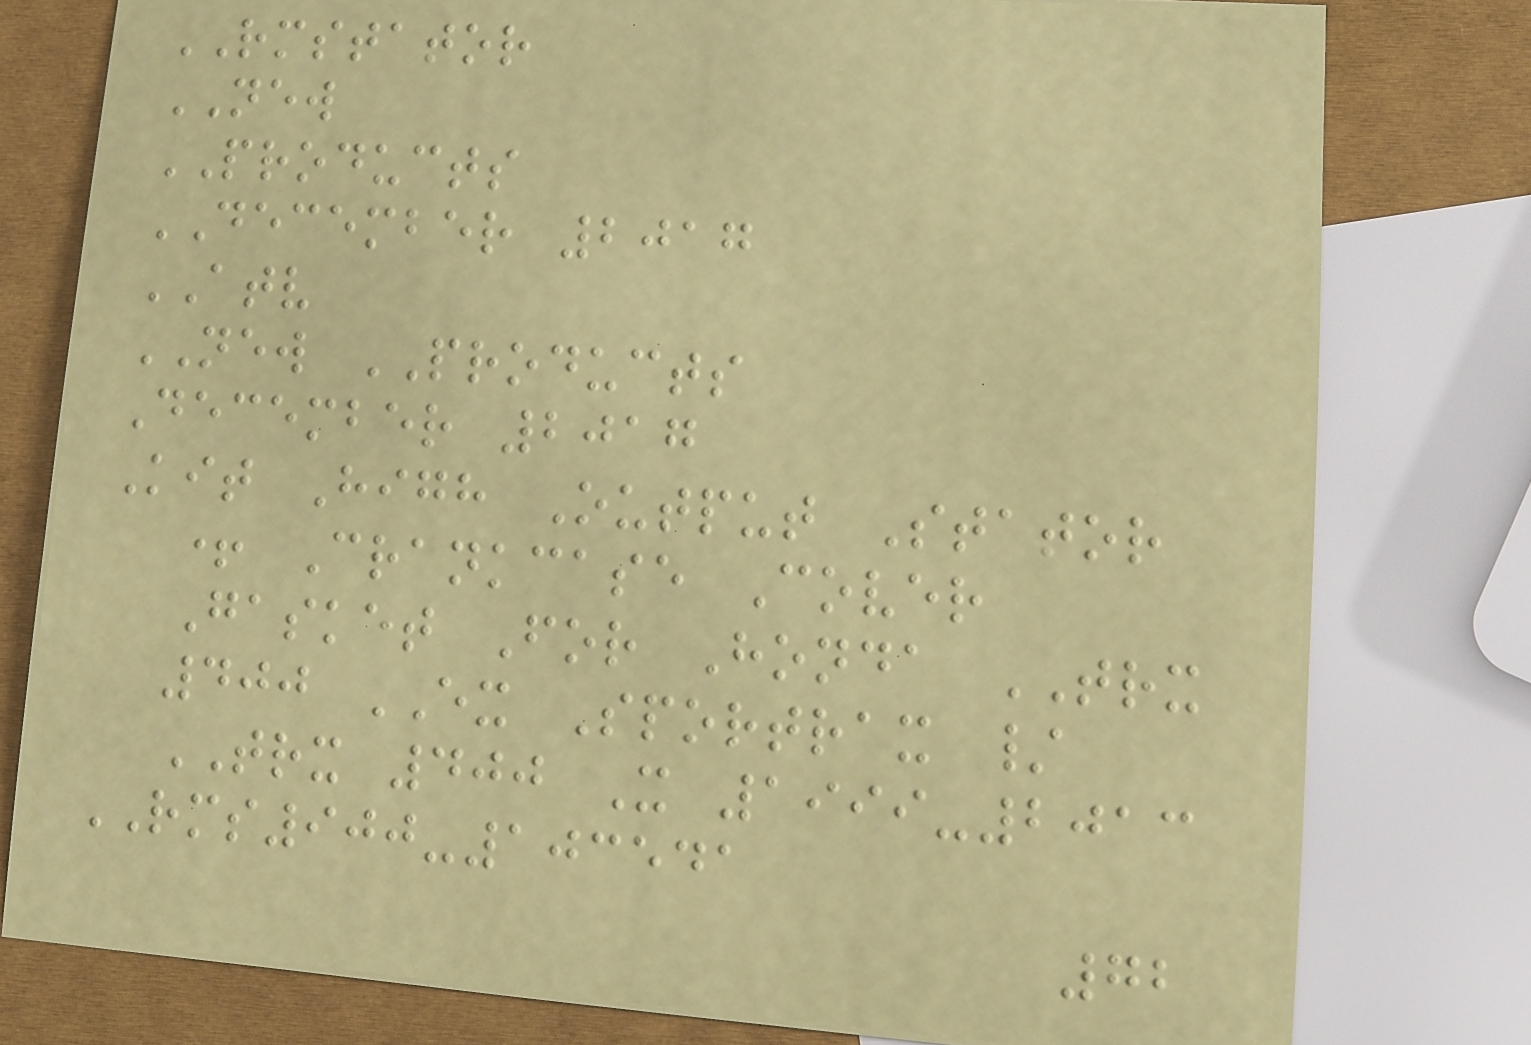RMSTATOR
NEW
PRODUCTS
DECEMBER 2017
ATV
NEW PRODUCTS
December 2017
Kit High Output Stator
+ Crankcase Cover
Gasket For Honda TRX
400 EX Sportrax /
TRX 400 X 1999-2013
RMS900-103541
72
